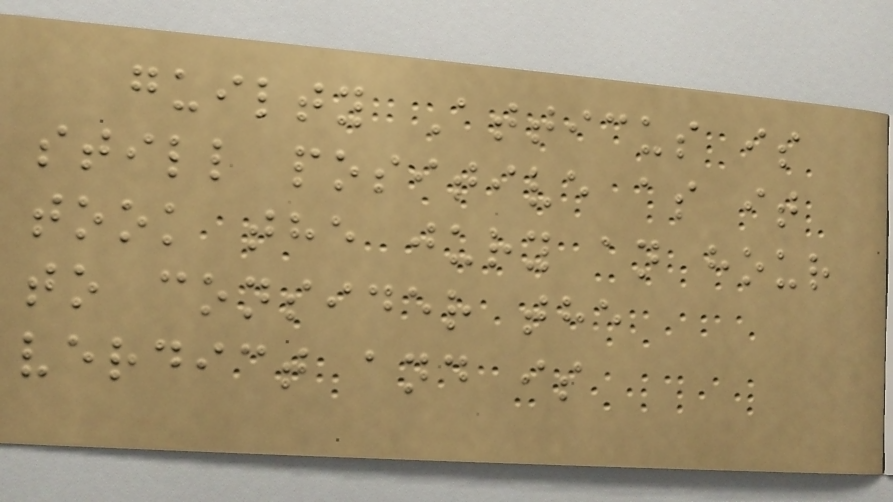guilty Atticus is
still positive as it
took the jury an hour
to consider the
verdict and is
